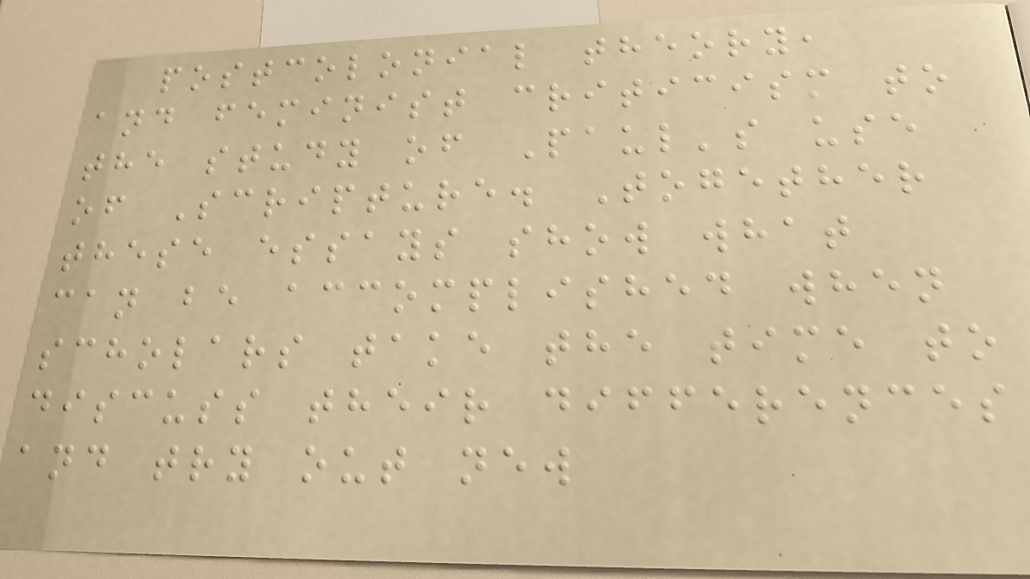postcolonial theory,
and feminist criticism to
the study of Paul's use
of Scripture. Together
these essays show what
can be accomplished when
scholars take the time to
discuss their differences
and try out new
